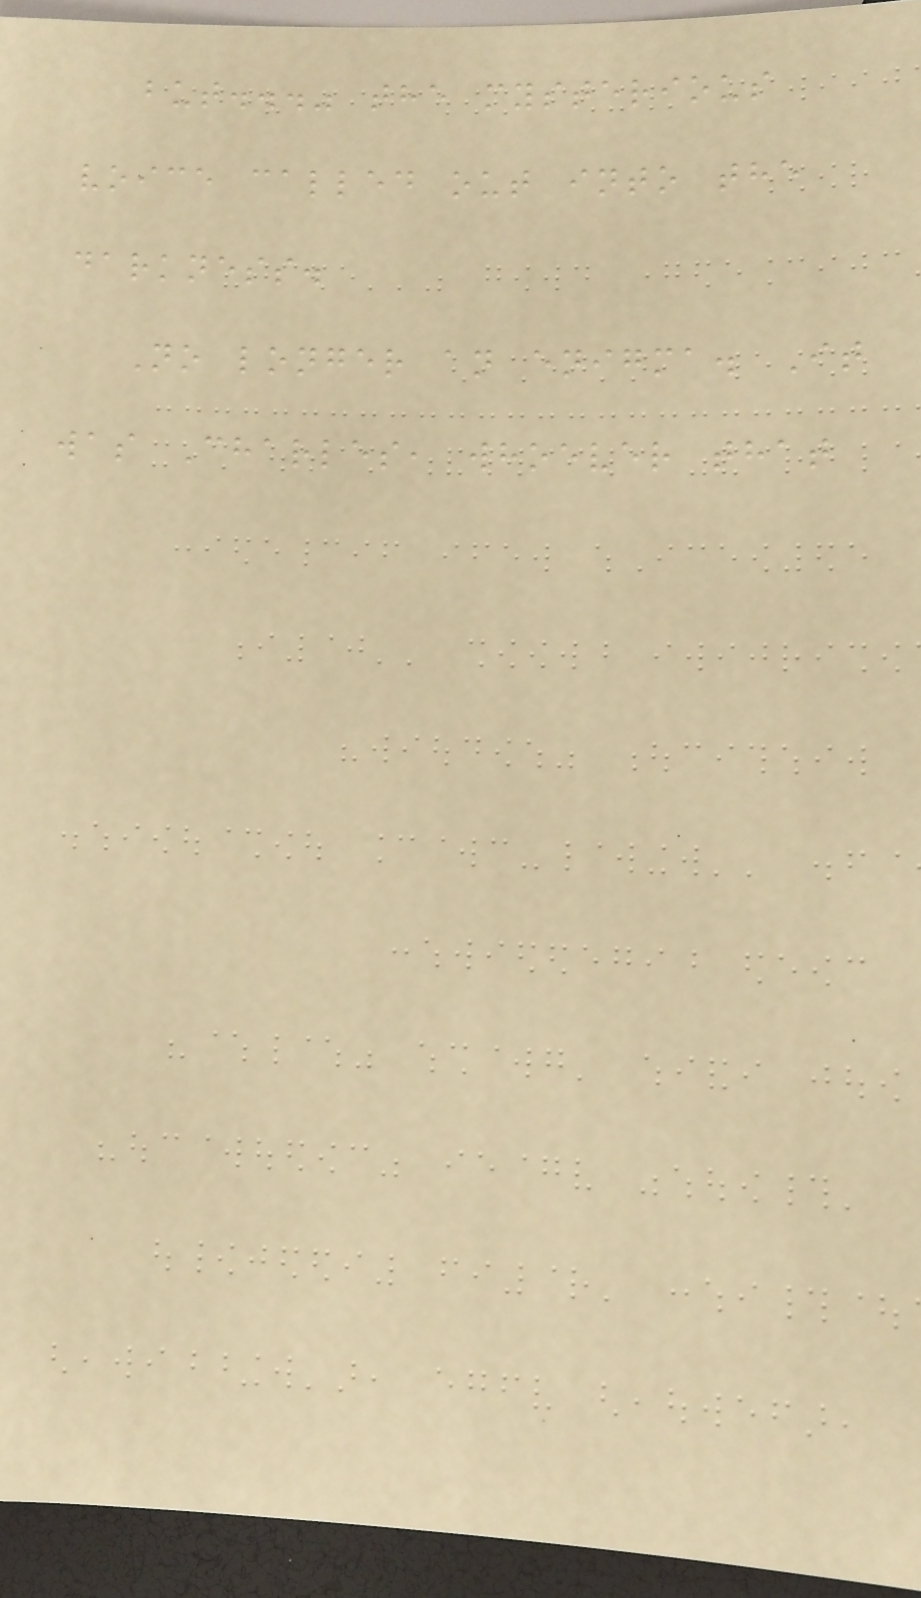but..." the mysterious
voice called out into the
darkness.
No longer an enigma. It
was Charles, whoever that
